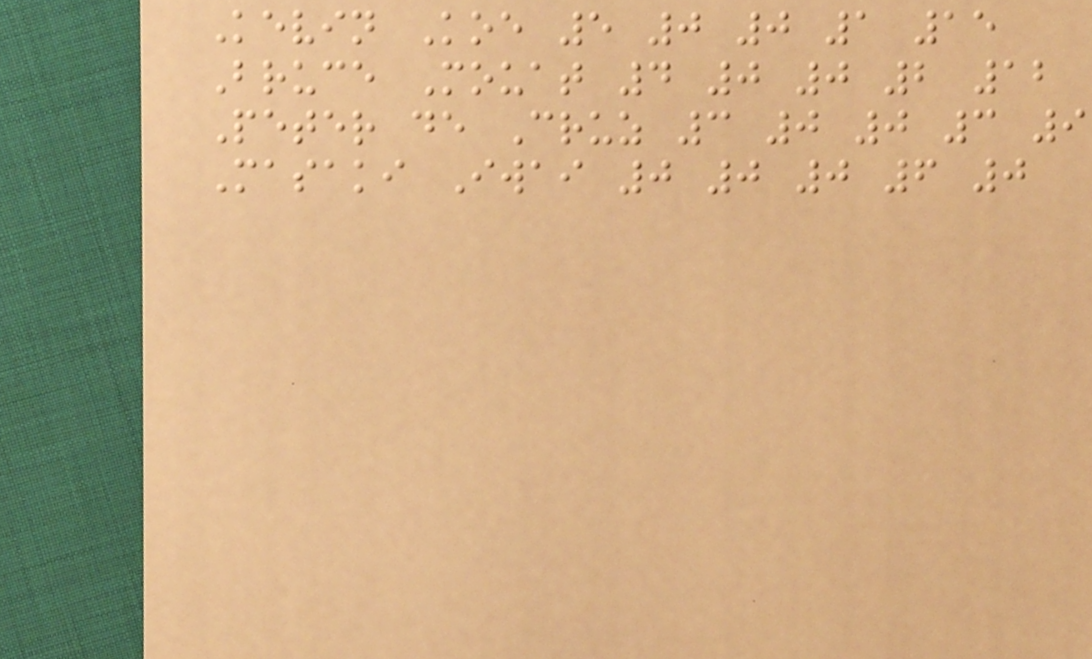Kevin Koe 5 0 0 1 15
Bruce Mouat 4 0 0 2 12
Peter de Cruz 3 0 0 3 9
Masaki Iwai 0 0 0 6 0
